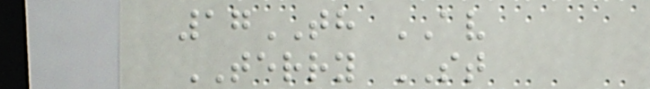17TH AV
TERRY ST
